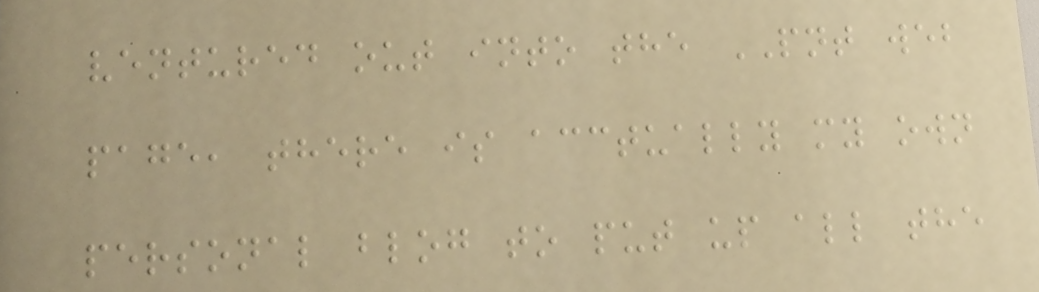ventured out into the PNT web
page, there is acctually my own
personal blog to put up all the
